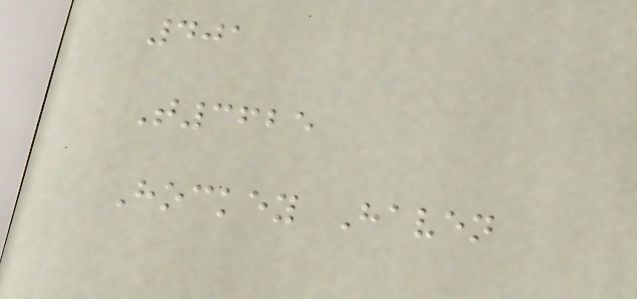401
T3625
Hockey Haven
